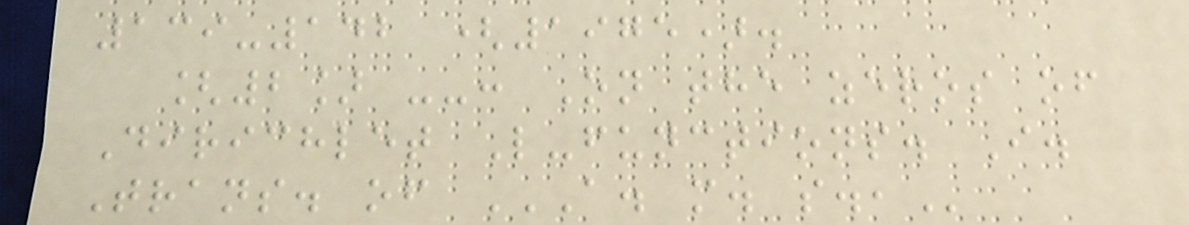139-142 (1975).
[2] --: On the zeros of
Dirichlet L-functions. I.
Trans. of A. M. S.,
